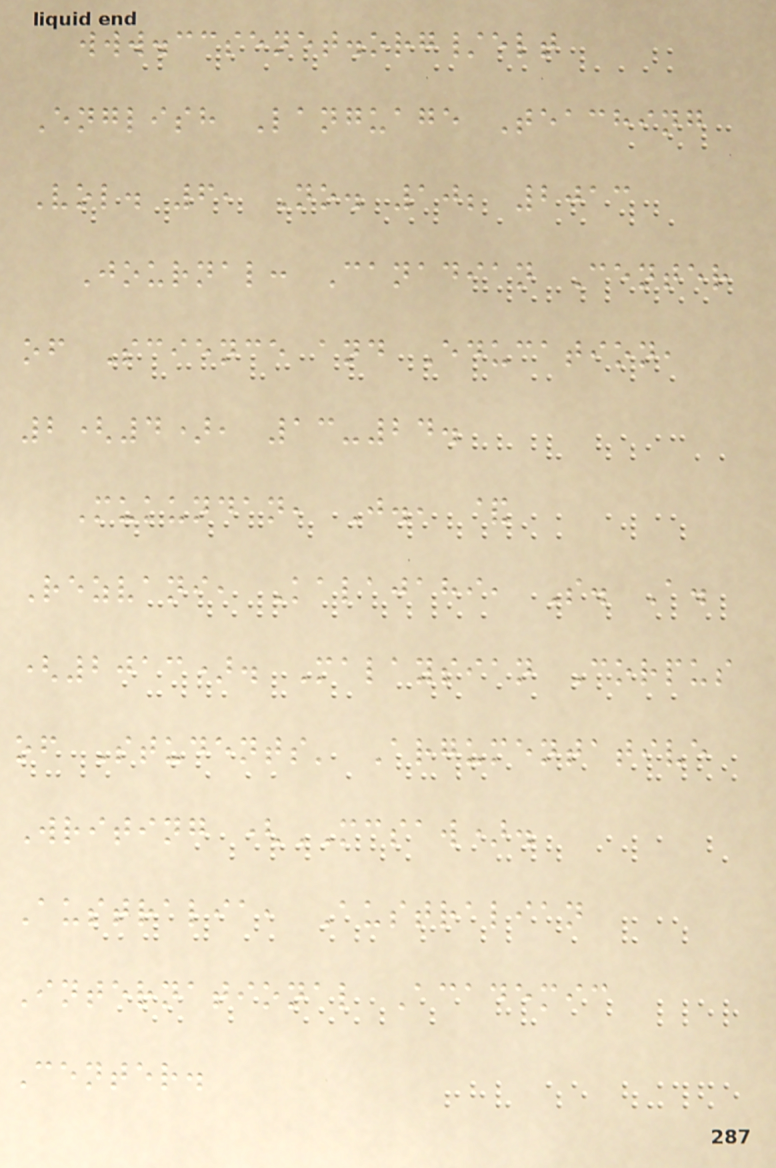www.ccsenet.org/elt
English Language Teaching
Vol. 6, No. 10; 2013
Journal: Canadian Center
of Science and Education,
2(4), 13-24.
Mukundan, J., &
Rezvani, Kalajahi, S. A.
(2013). Malaysian Corpus
of Students' Argumentative
Writing (MCSAW).
Australia, Australian
International Academic
Center.
